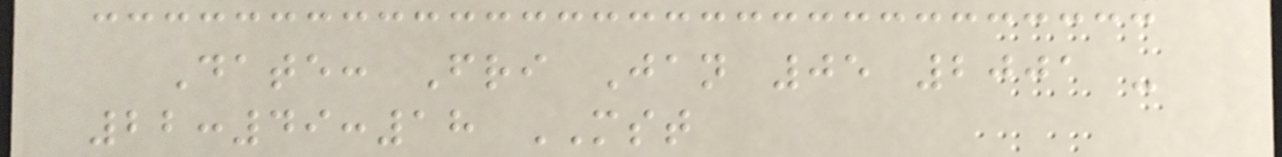Date: Fri Jan 05 2001 -
22:49:18 MST
